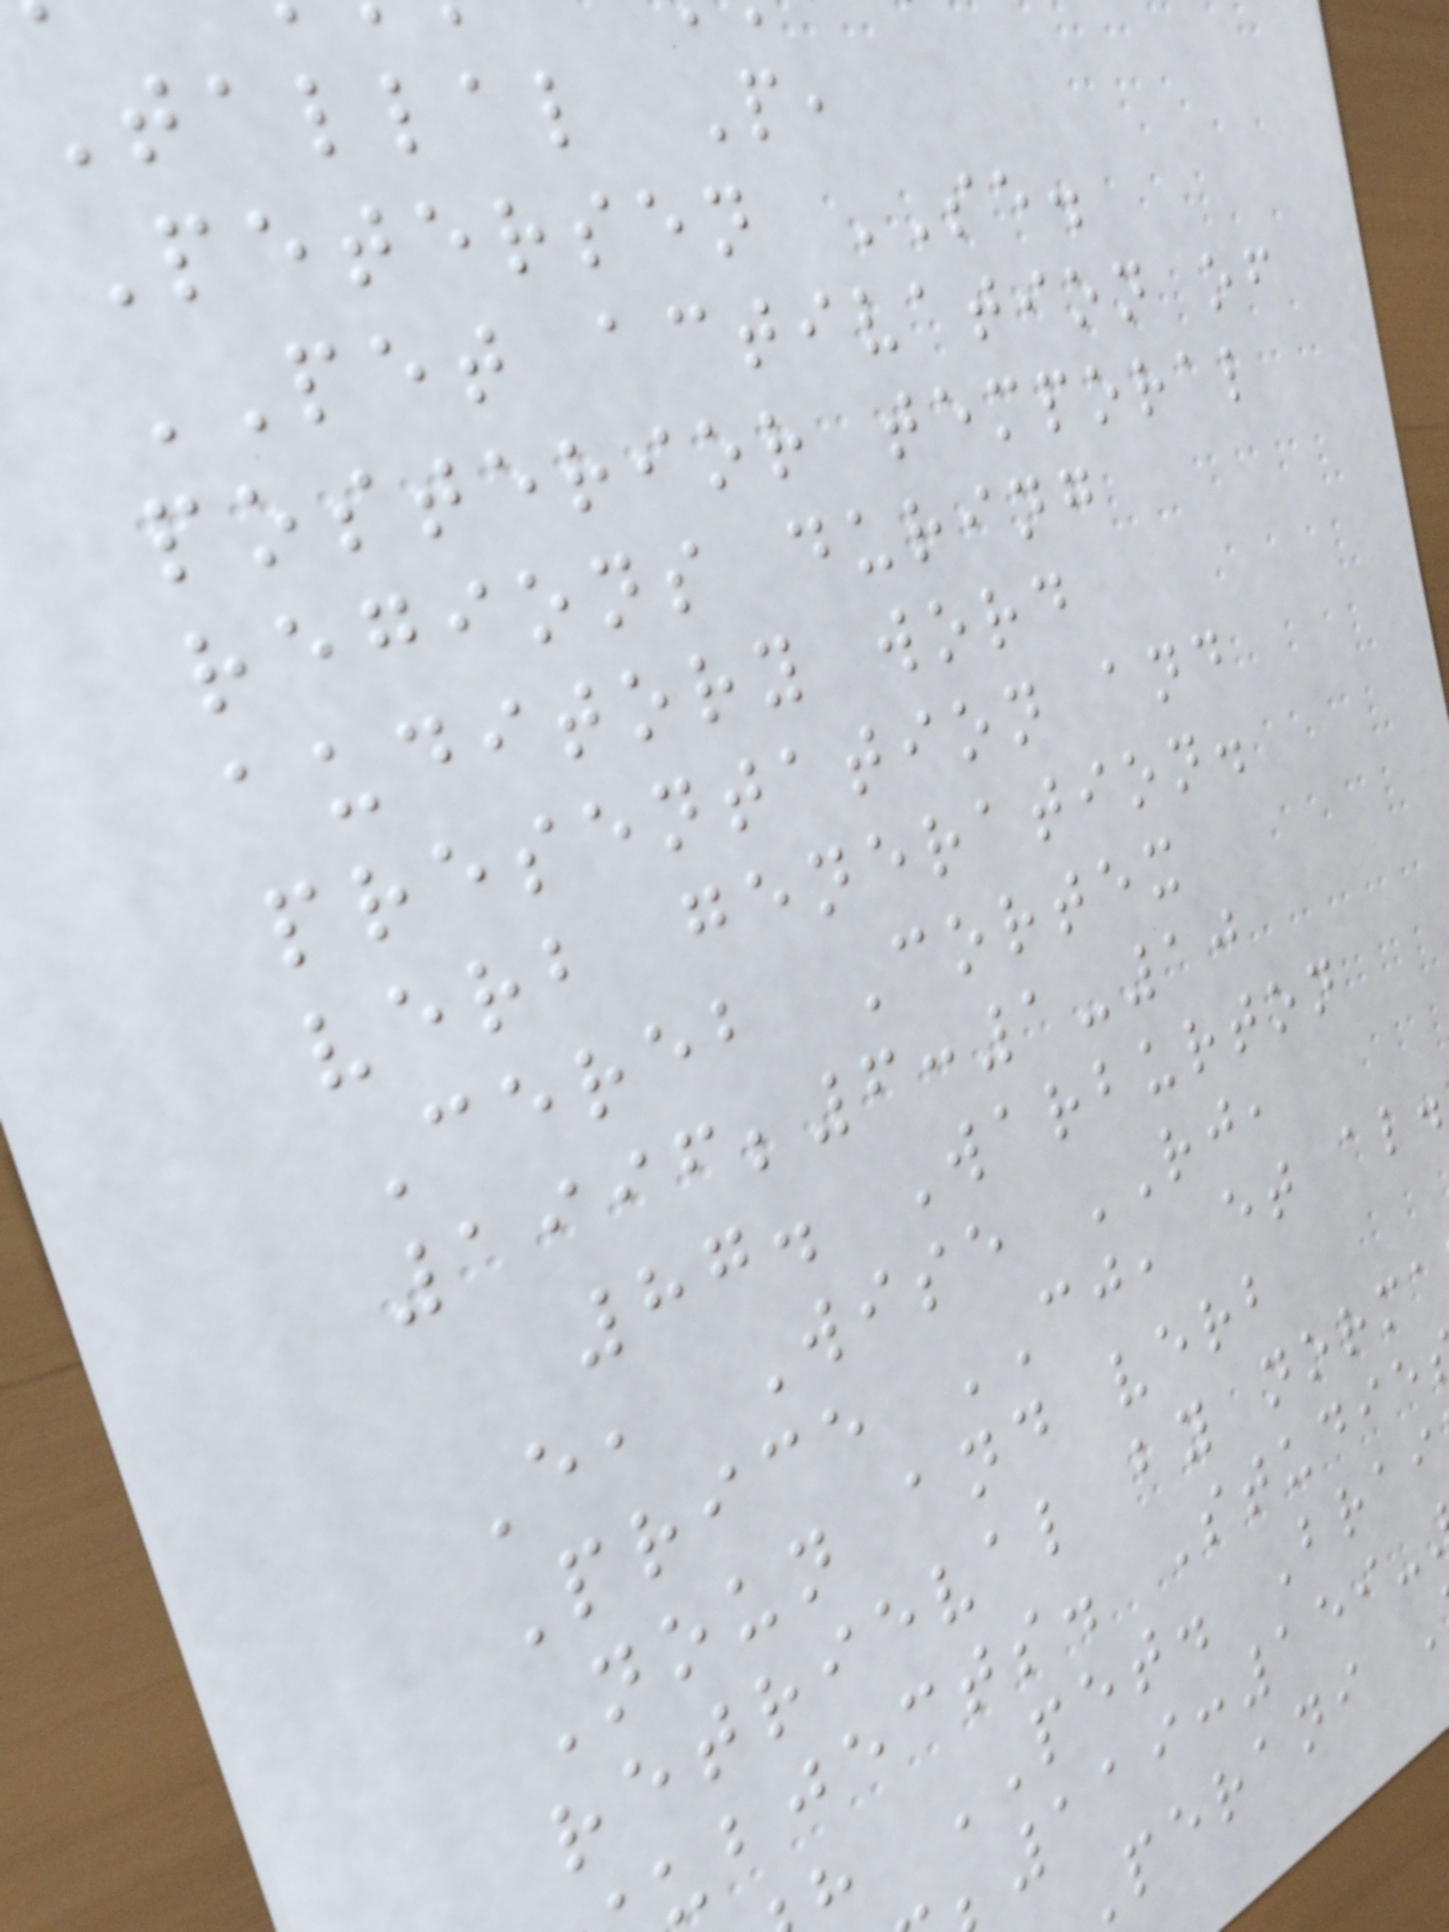Tallal P,
Petersen SE.
PET activation of
posterior temporal
regions during
auditory word
presentation and
verb generation.
Cereb Cortex
1996;6:1-10
87. Warburton
E, Wise RJ,
Price CJ, et al.
Noun and verb
retrieval by norma
ubjects. Studie
h PET. Brai
perani
